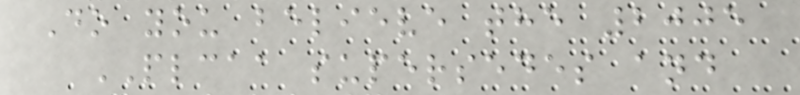Do you believe the 2005
PLCAA supersedes and
